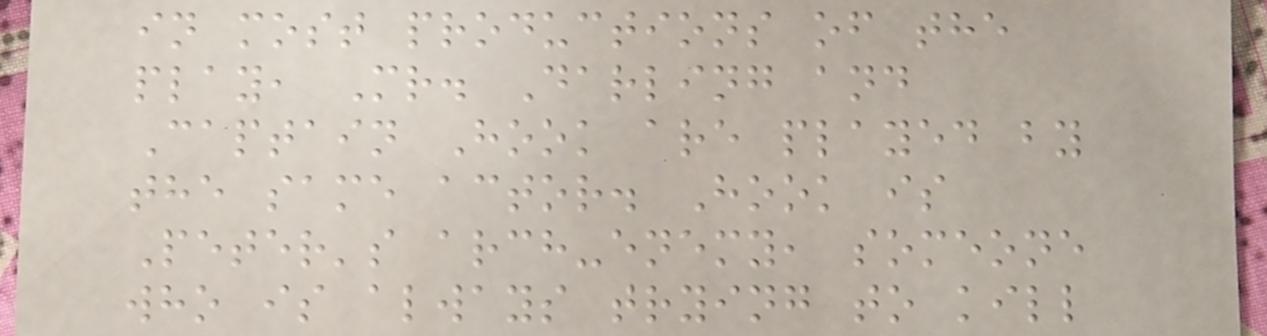in most productions of the
play, Mr. Darling and
Captain Hook are played by
the same actor. Hook is
Peter's arch-enemy, someone
who is always trying to kill
